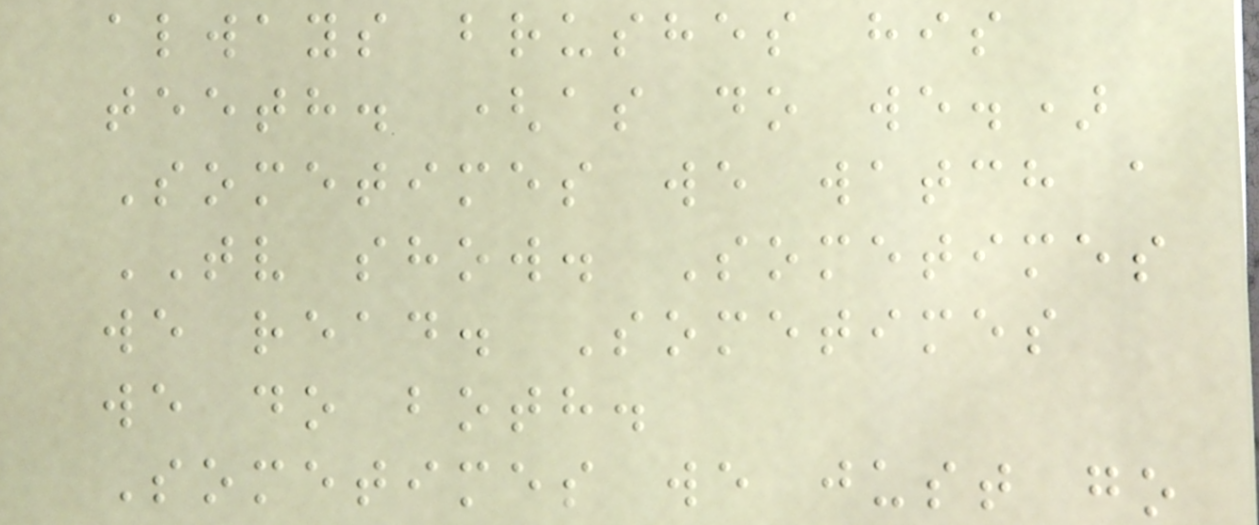always brushes his
teeth. (as do we.)
Sometimes we watch a
TV show. Sometimes
we read. Sometimes
we do both.
Sometimes we just go
